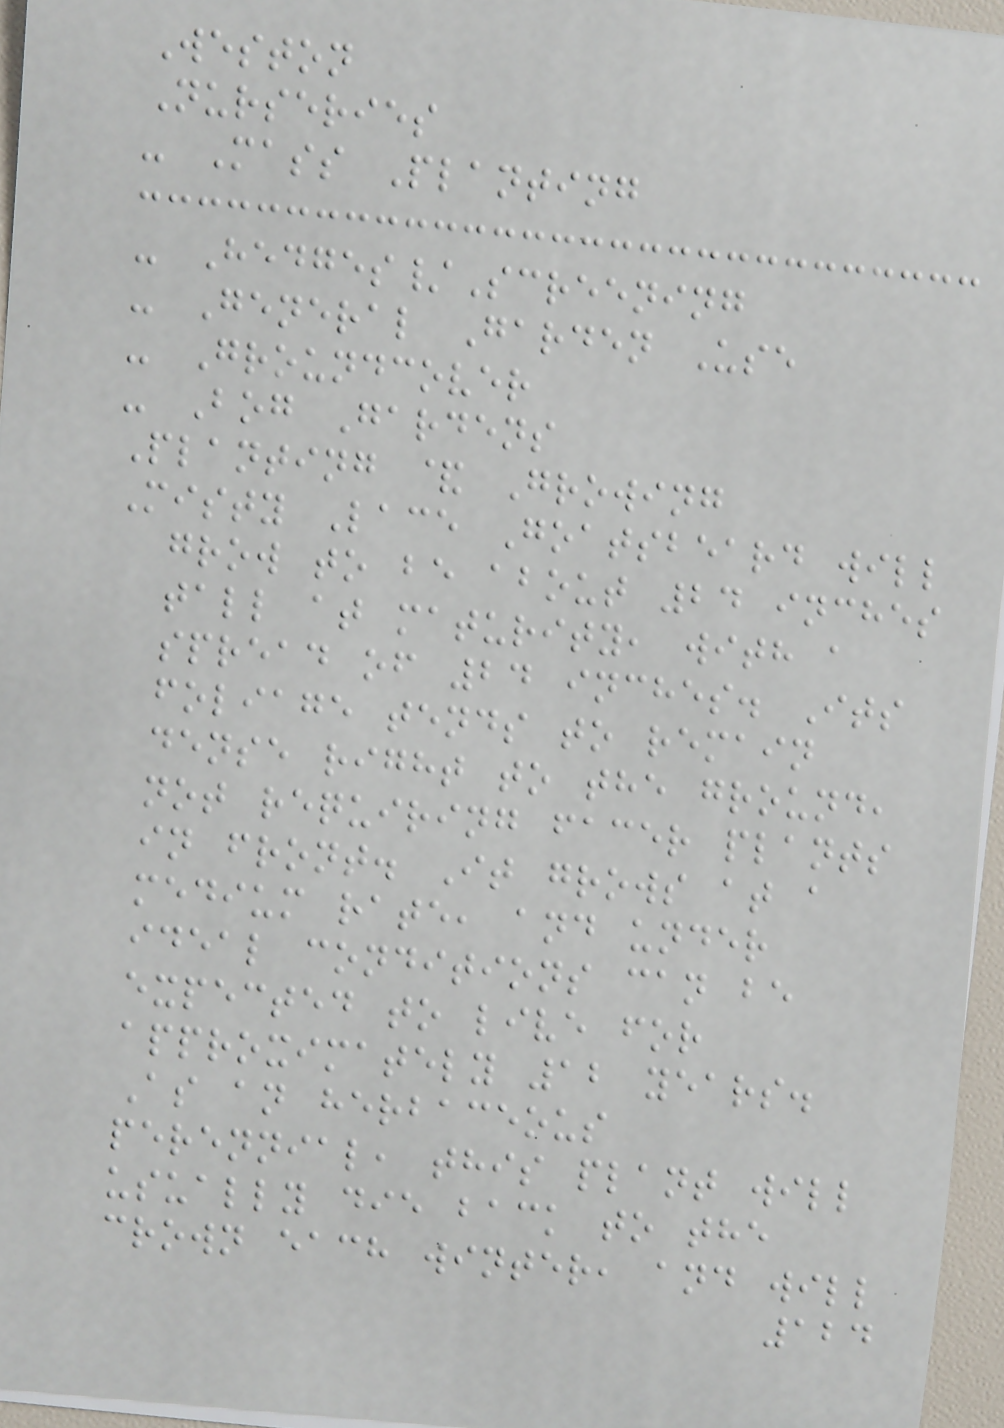Weston
Nurseries
- Mass Planting
- Hedges/Screening
- General Garden Use
- Groundcover
- Bog Gardens
Planting & Growing
Misty Lace Goatsbeard will
grow to be about 24 inches
tall at maturity, with a
spread of 24 inches. Its
foliage tends to remain
dense right to the ground,
not requiring facer plants
in front. It grows at a
medium rate, and under
ideal conditions can be
expected to live for
approximately 12 years.
As an herbaceous
perennial, this plant will
usually die back to the
crown each winter, and will
124
